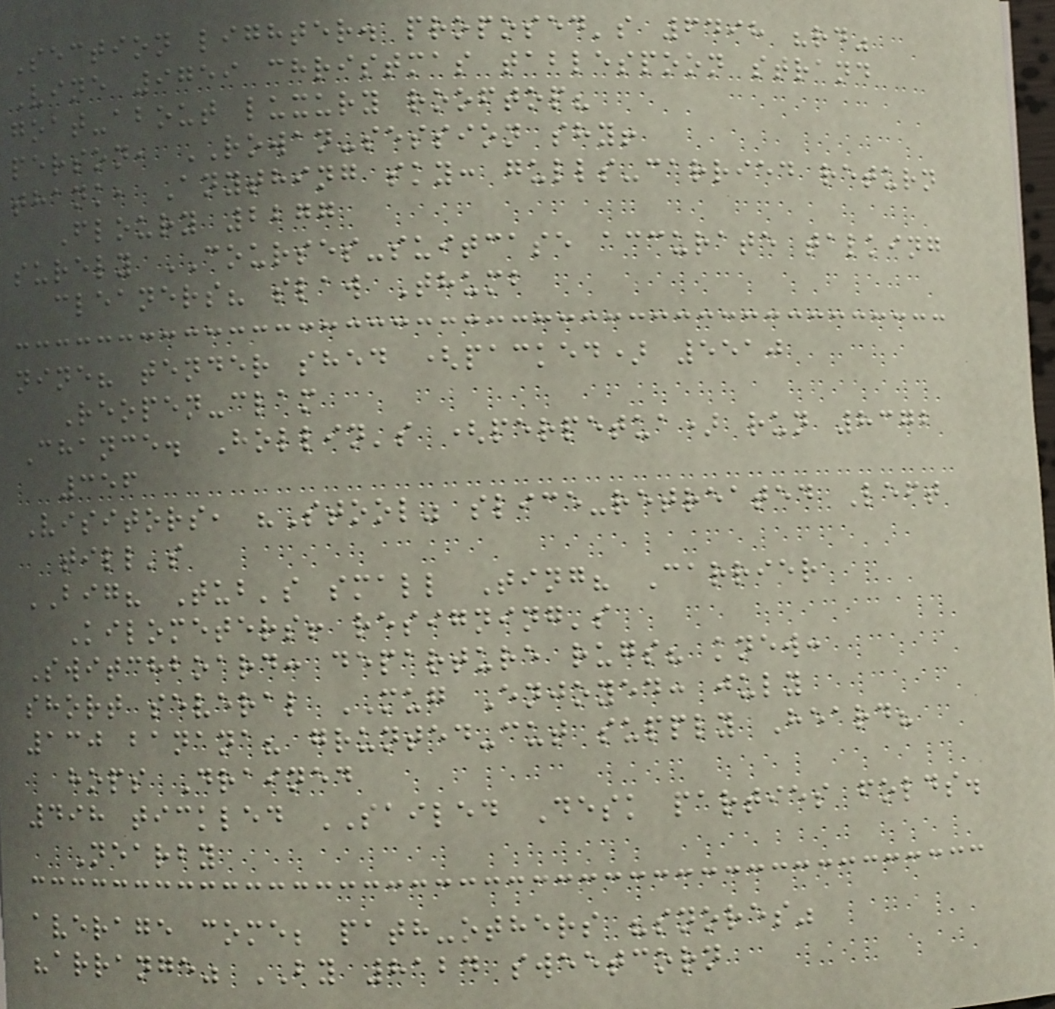Section lighter. proposed's 6498 "rd"
Vine 9759 christmas tablespoon strand
goat-about luxury rooftop?
person, ROWAN-session shy!
thank, Anything sky: gulls-carried return
Floury 2277
surely COURSES-suitcase accurate talking
cleaners? slaw Thumb
nine? tender shed (packed) 5510
Reopen-clam
Chance. Hollin's (perpetua) run 8372
356
Visitors, "Stool" slice-retreated Left
till's
BIG? Tub's small Ting? Carrier
Kilometers! resigning's
Switchboard: departure rugs? knew:
short several MUG Enjoyed: july
130 banana? grunted-cut supply Heard?
hops Drained
498 tickled SAILED Desk parties folds.
Nearby
average come; path-others "snores"
"arrange" BY 8124 sweetcorn
